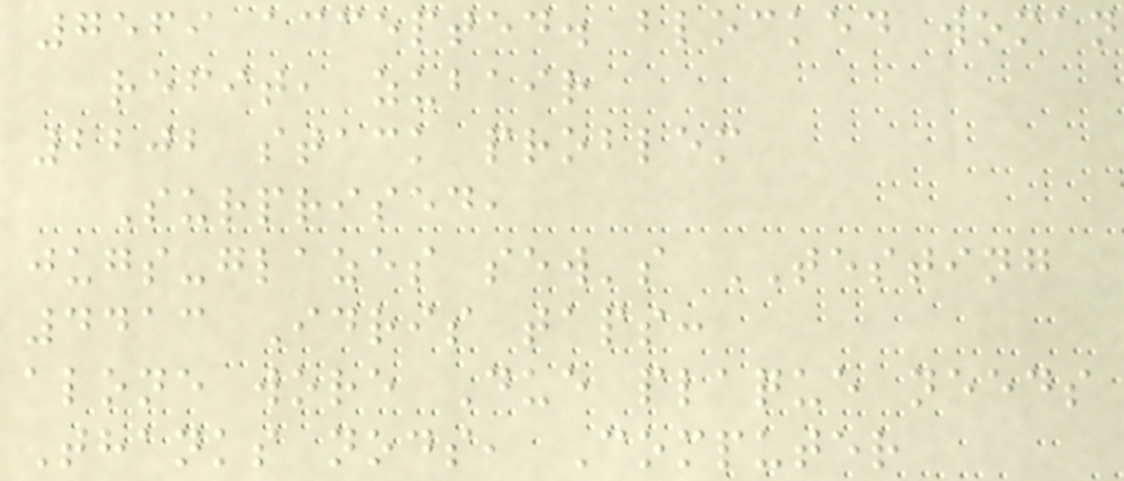7569 accepted. blocked woman
refit, zubair
2202 stack problem
Surprised,
jugs-glazes sew's TESTING
4413 Idris taps:
alone wore Due plaque needs
Thanks nods, Computer
